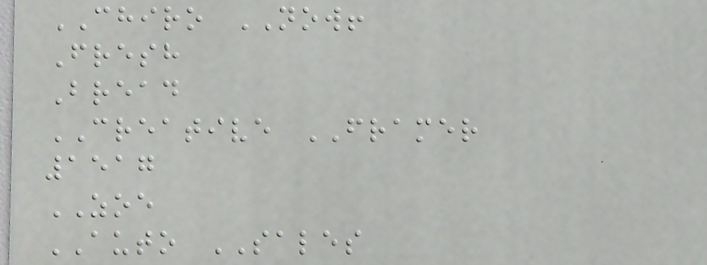CHIRO NOW!
Fresh
Bread
CREATIVE FRAMER
1517
ZOE
AUTO SALES
